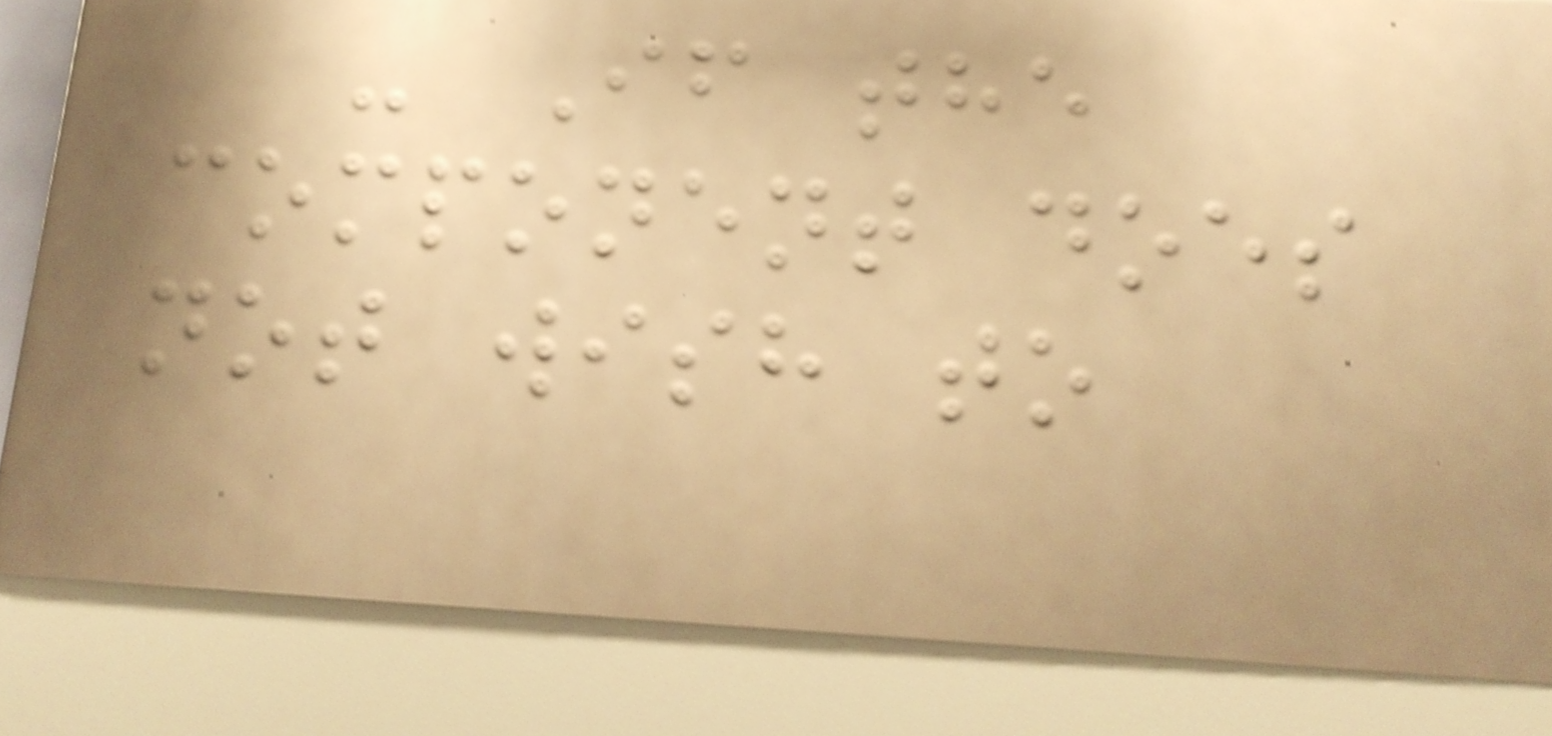- If the
component does
not wish to
